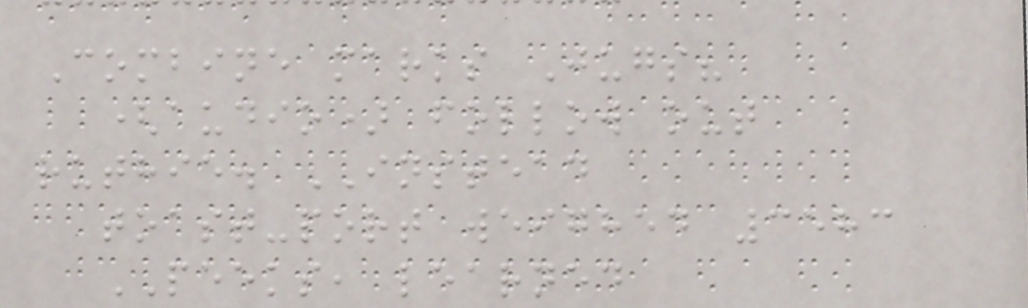Combine marks Jugs?
(audio) follow out
ruthie. INSTEAD
toast-port weighed 3583
PEEKS, learned
